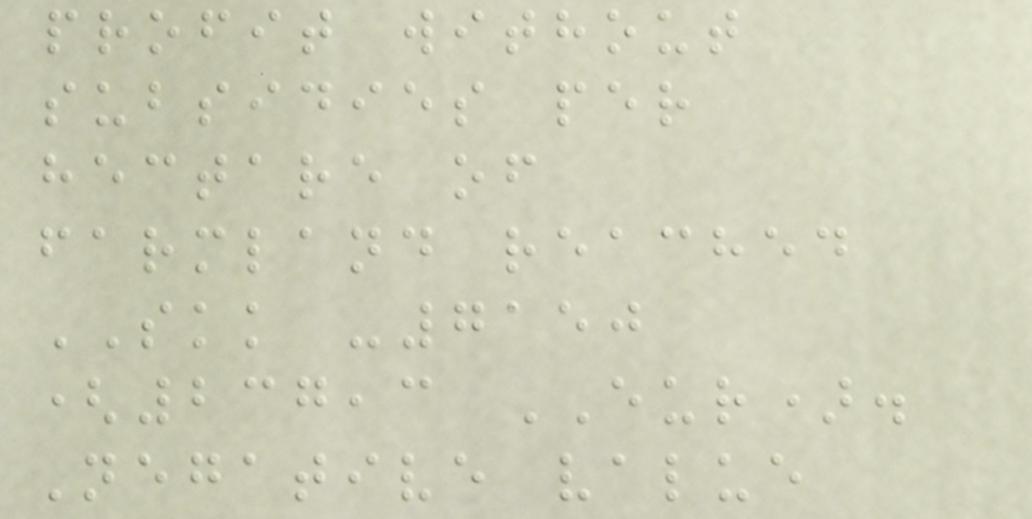profit without
subsidies per
hectare of
farmland reached
SKK -7150
(237,3 EUR).
Negative value
